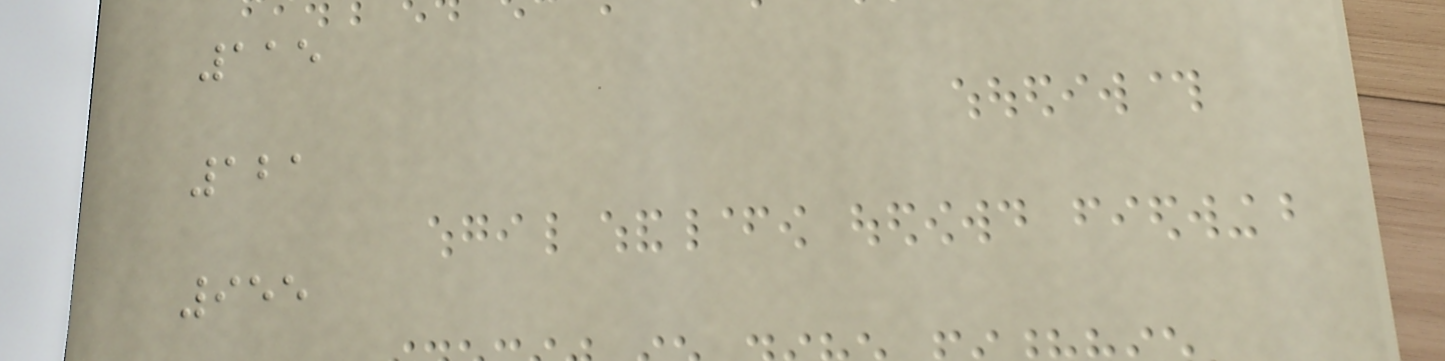115
121
955
